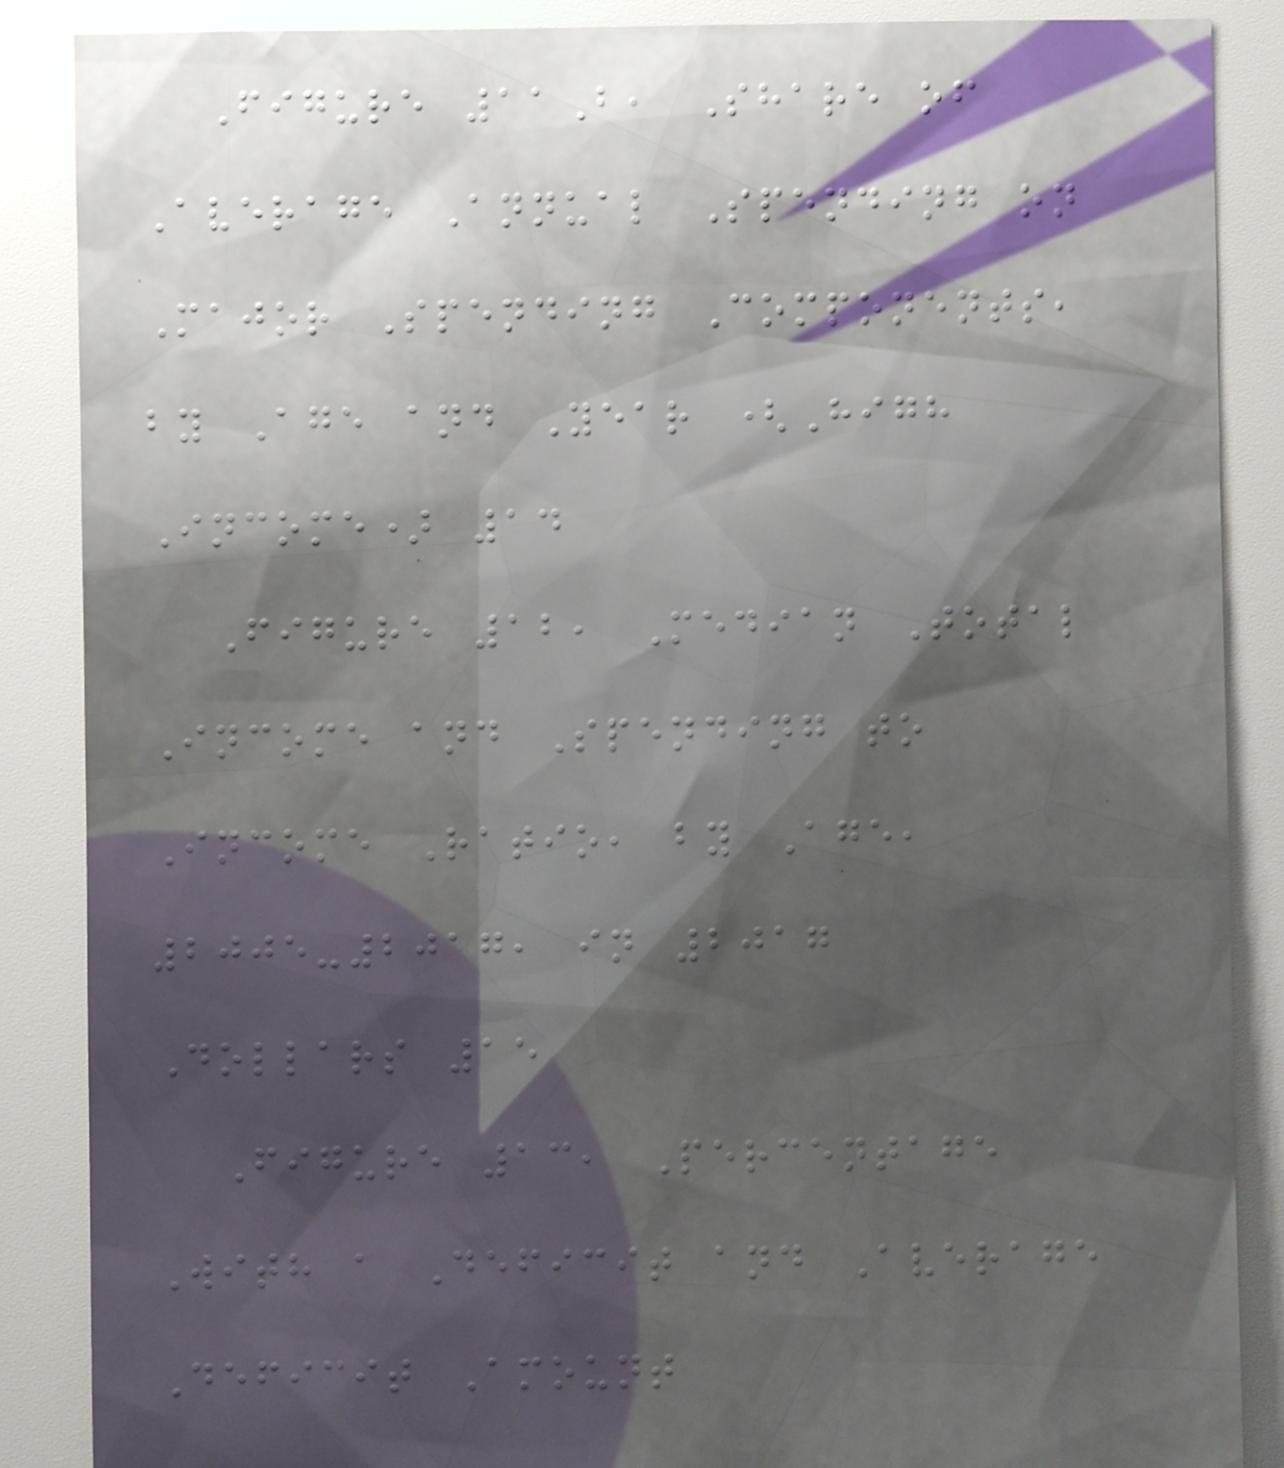Figure 11B, Share of
Average Annual Spending on
Major Spending Components,
by Age and Year (High
Income) 14
Figure 12, Median Total
Income and Spending to
Income Ratio, by Age,
2005-2017, in 2017
Dollars 15
Figure 13, Percentage
With a Deficit and Average
Deficit Amount
